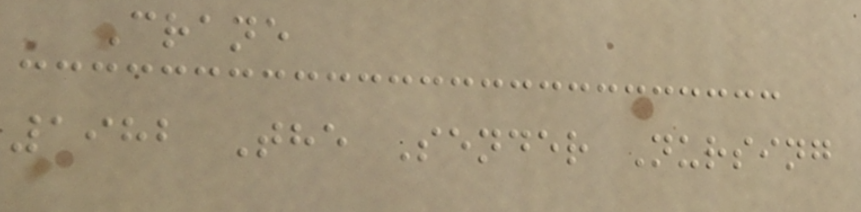Crane
1982 The Sender Nursing
